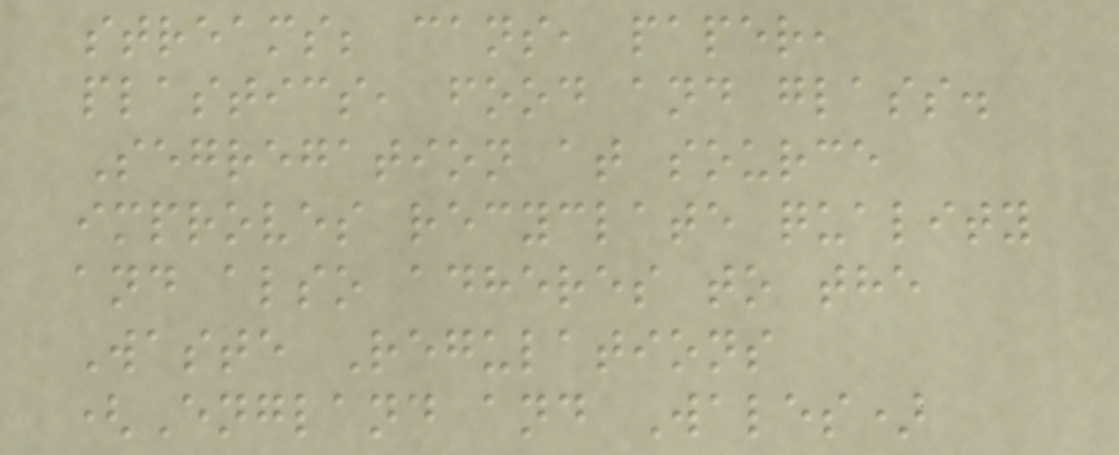streams; cans, paper,
plastics, food and glass.
Segregation at source
improves recyclate quality
and also adheres to the
Waste Regulations
(England and Wales)
